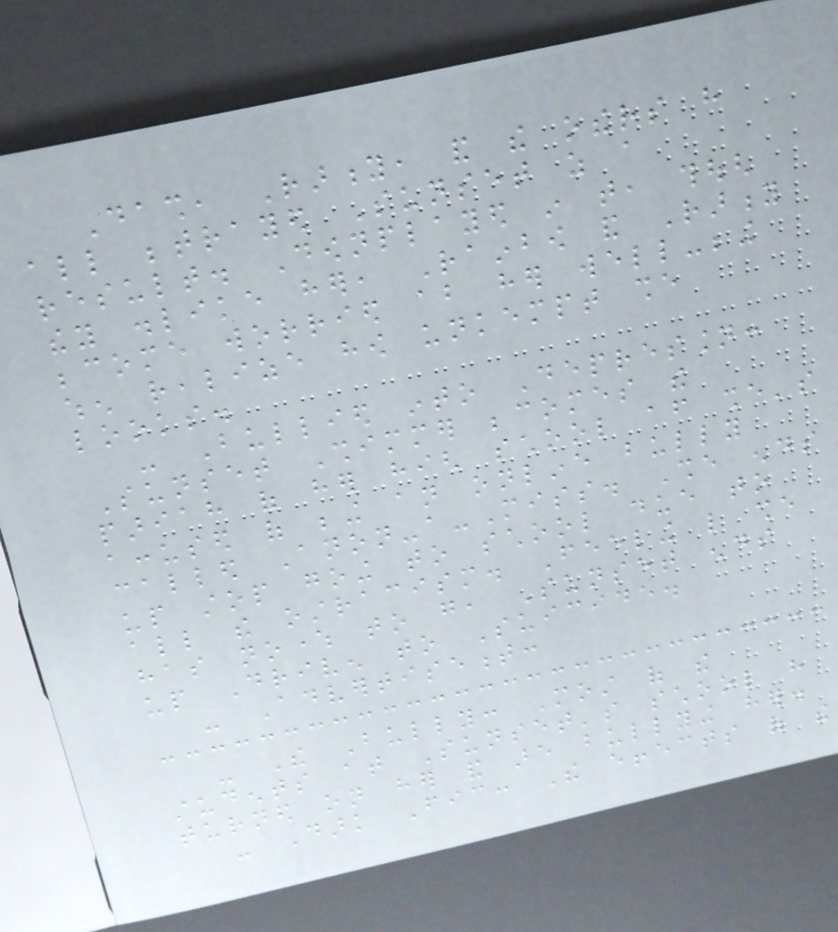Dash, Rarity, and the others have
all betrayed Sunset as a
result. Downplayed in that, though
they dislike her, Rainbow and Rarity
become worried about her well-being
when realize how unkempt she
looks.
- Bullied into Depression:
Sunset Shimmer becomes the
pariah of her high school after she's
accused of being an online bully
called Anon-a-Miss. She ends
up stop going to school due to
all the ostracism. Feeling like she
has nowhere to go, Sunset ends
up Driven to Suicide.
- Advertisement:
- The Bully: Most of the
students at Sunset's school have
turned on her and are bullying her.
- Dark Fic: The effects of the
